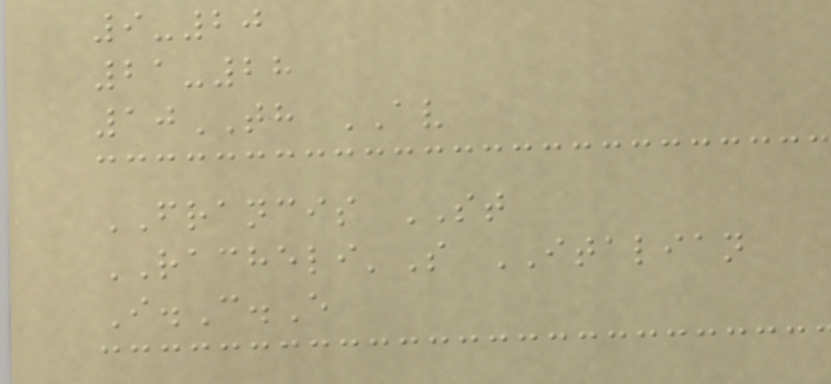9-20
21-28
10TH AV
FRANCIS ST
RACHELI'S ITALIAN
I.C.E
